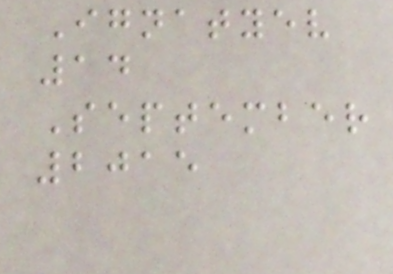Ignatyev
14
September
2015
